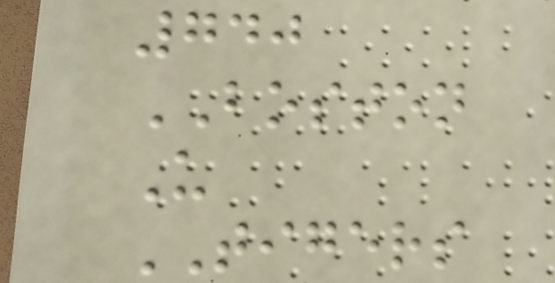740
BOSTON
U
TIGERS
